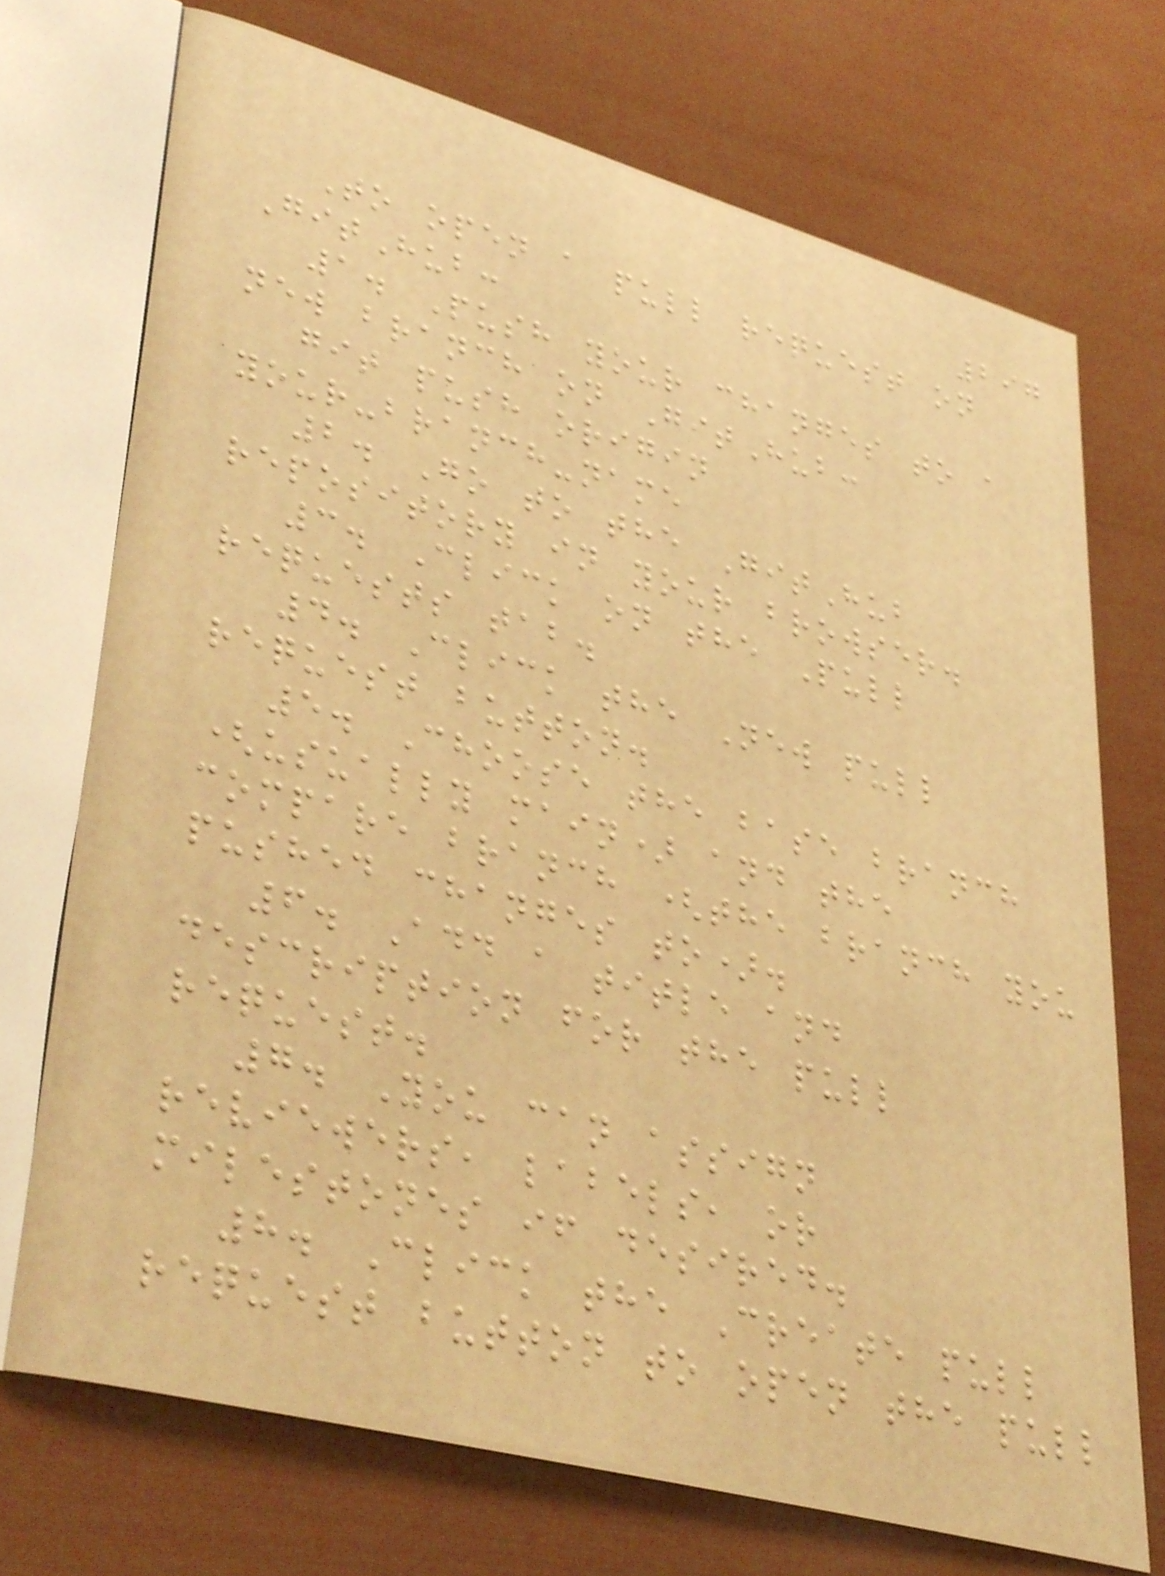297
To open a pull request on
GitHub:
1. Push your changes to a
new branch on GitHub:
git push origin
your-branch-name
2. Go to the GitHub
repository in your browser.
3. Click on the Pull
requests tab.
4. Click the New pull
request button.
5. Choose the base branch
(usually main) and the
compare branch (the branch you
pushed changes to).
6. Add a title and
description for the pull
request.
7. You can assign
reviewers, labels, or
milestones if desired.
8. Click the Create pull
request button to open the pull
